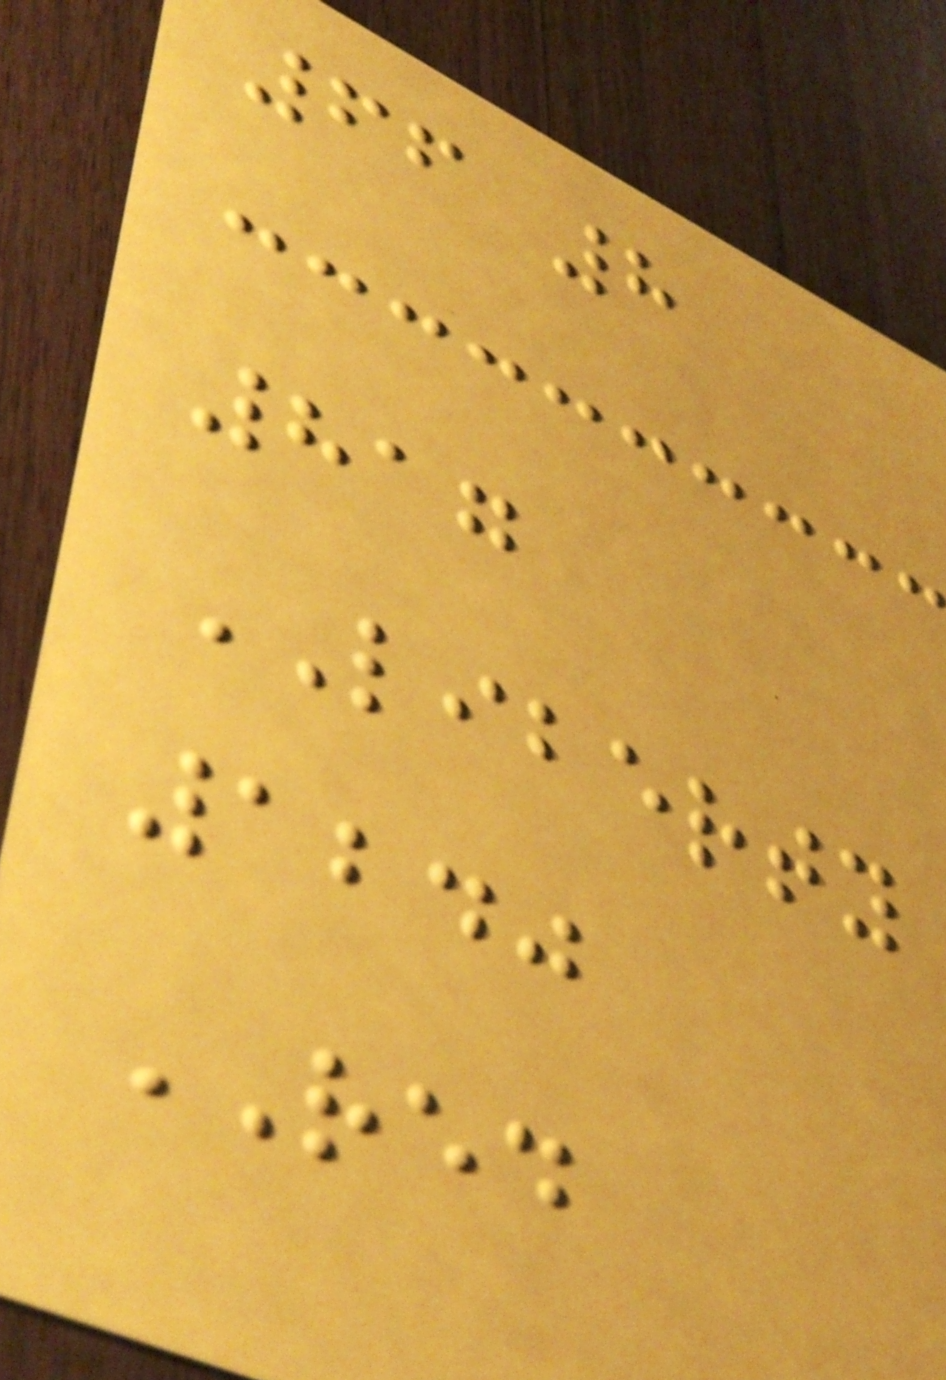66 8
817
LIBERTY
1240
RED
